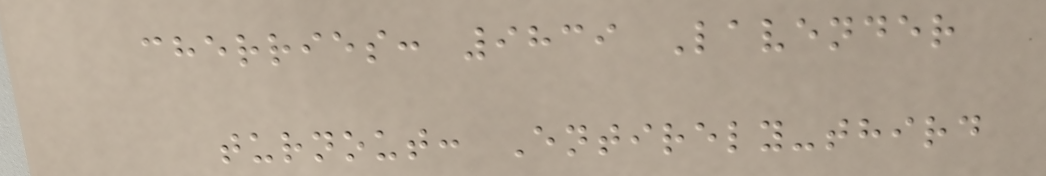cherries: 9839 Lavender
turnout: Entirely-third
